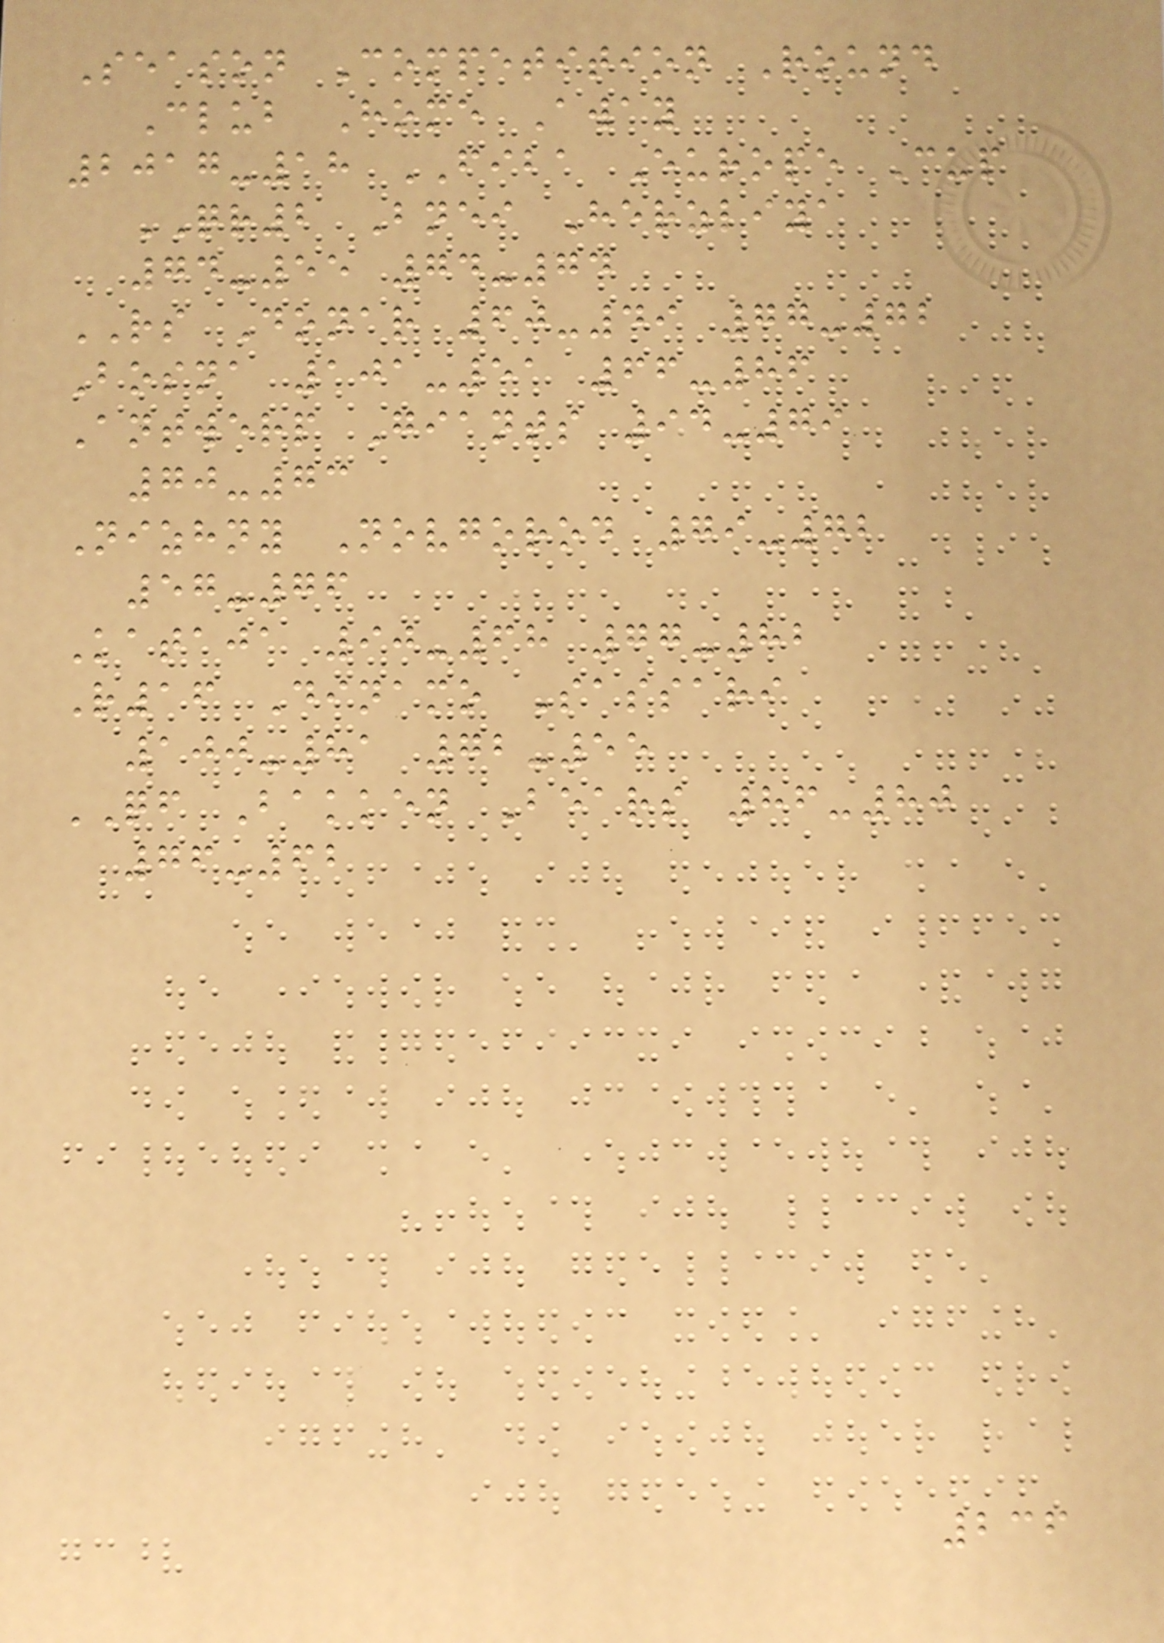Season Competition Round
Club Home Away
2017-18 FIBA Europe Cup
QR2 Bnei Herzliya
74-55 74-74
RS Donar 60-49 77-72
Bosna 101-51 66-86
Antwerp Giants 94-79
70-73
Nizhny Novgorod 79-72
57-76
Kataja 90-68 77-82
R16 Dinamo Sassari
100-81 72-55
QF Bakken Bears 86-80
76-62
236
